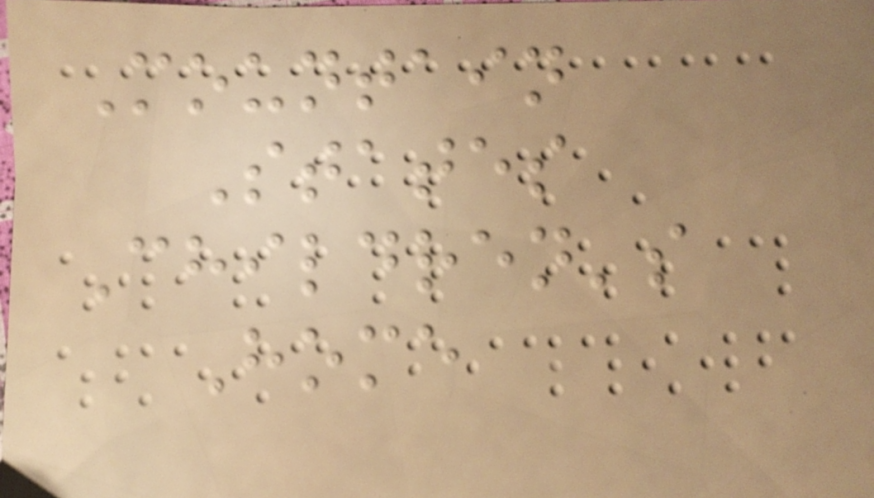Mountain
States
Children's
Home
